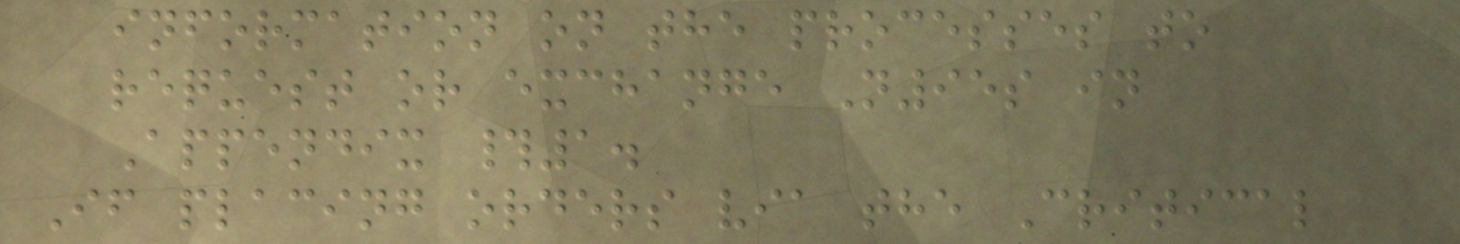information on the processes to
request or exchange N95s in
Appendix #1.
If placing orders via the Critical
